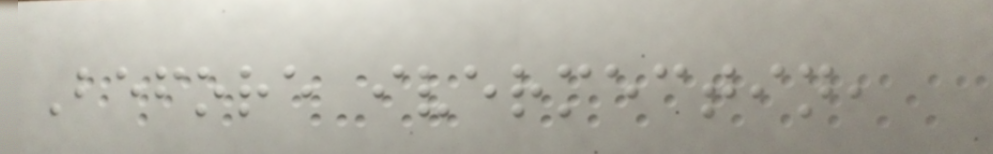Before ivermectin,
